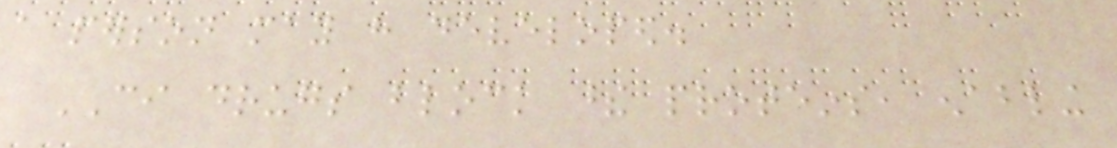a person may have developed.
CI drugs block these proteins, enabling
